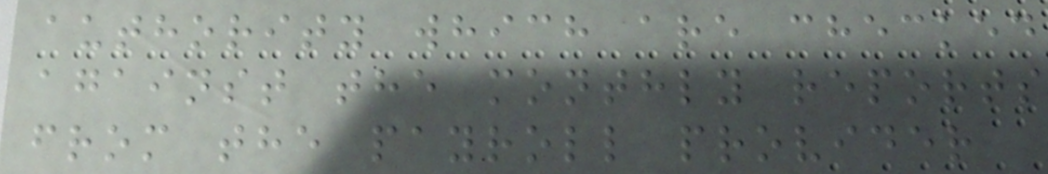authority which are checked
against the monthly reports
from the payroll provider
